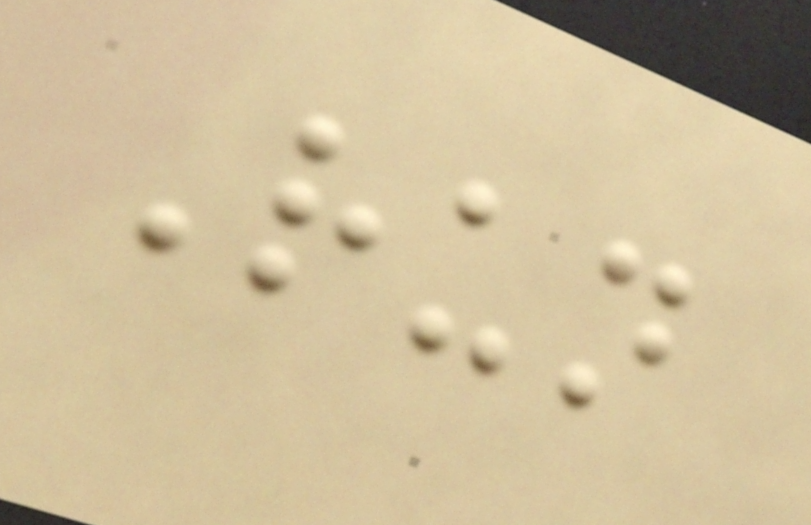Run
